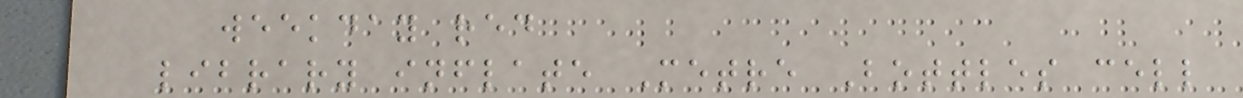weekday red
library inflate Metre Bottles cell
